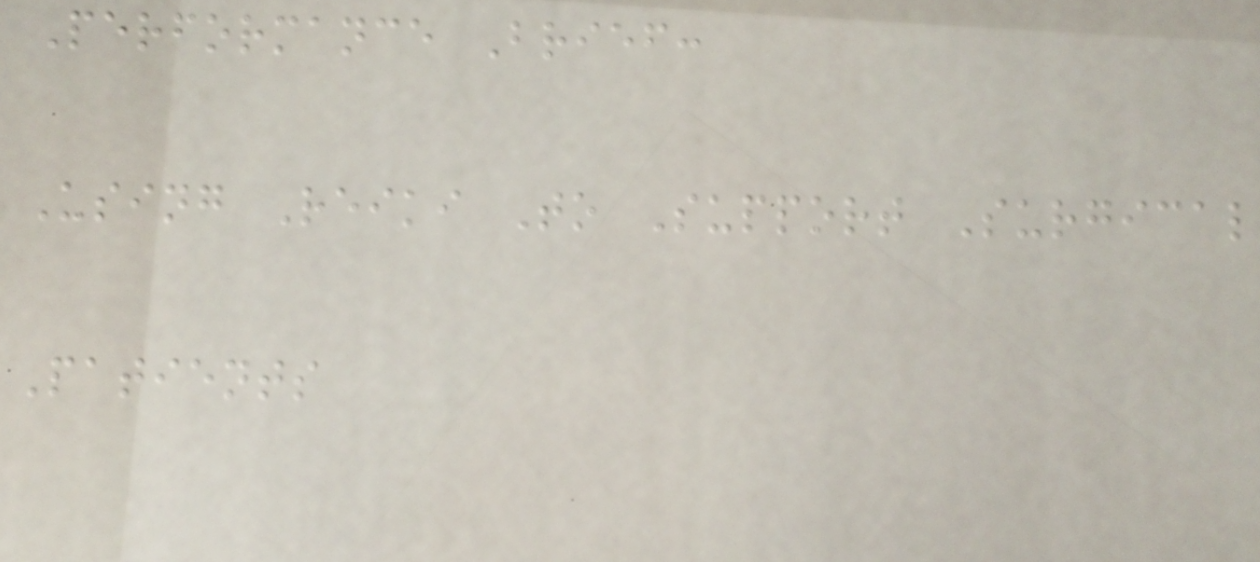Performance Brief:
Using Reiki To Support Surgical
Patients
